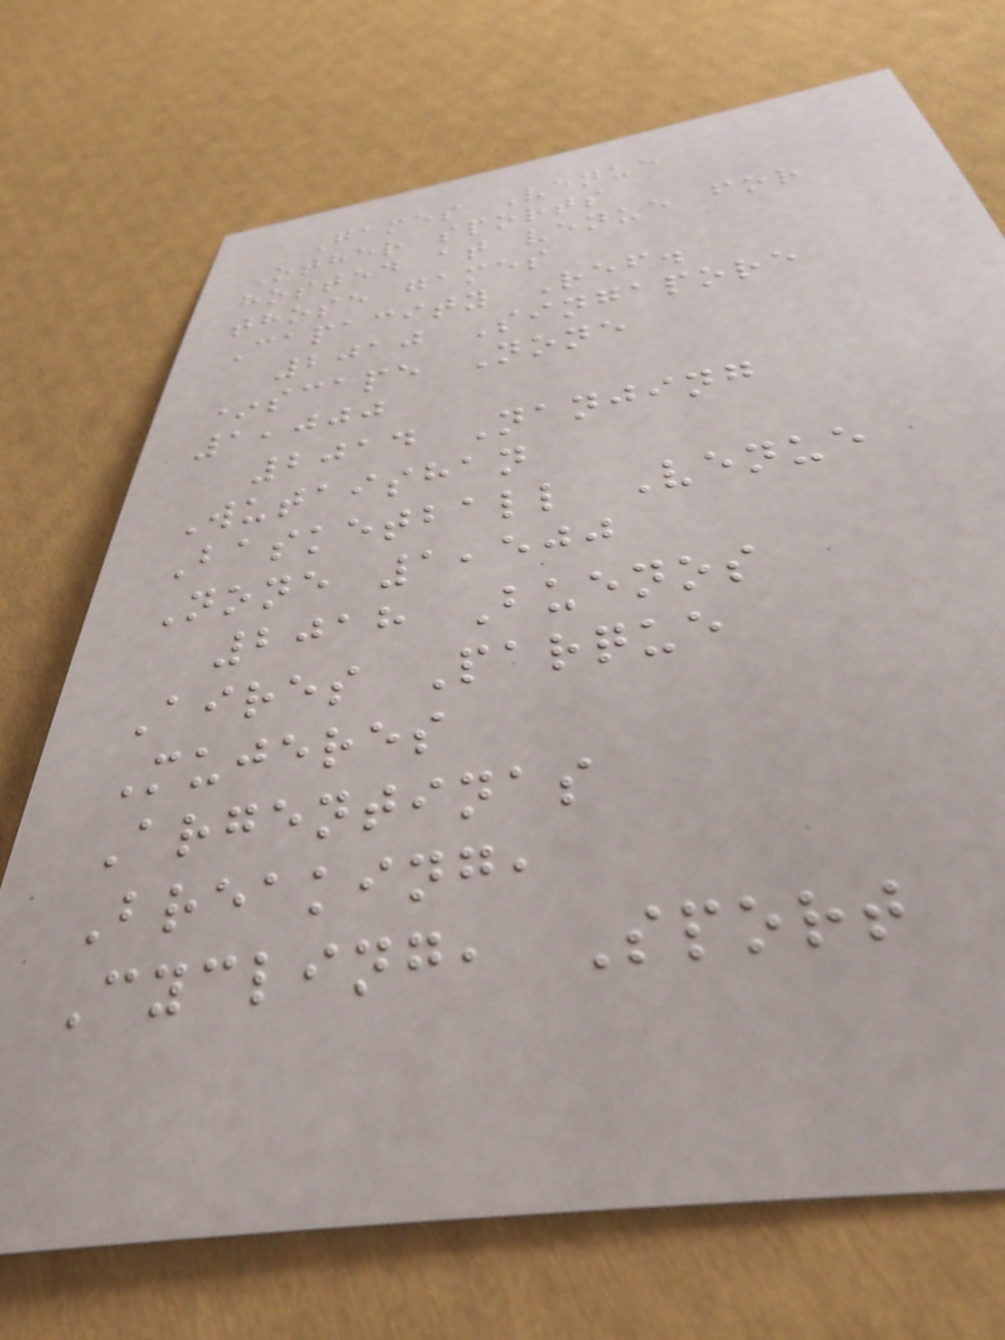Games Venue
Other sports
hosted at venue for
those games
Capacity Ref.
2010 Singapore
*scape None
1,000
2014 Nanjing
Wutaishan
Basketball Venue
None 1,500
2018 Buenos
Aires Parque
Mujeres
Argentinas
Breaking,
Cycling, Sport
